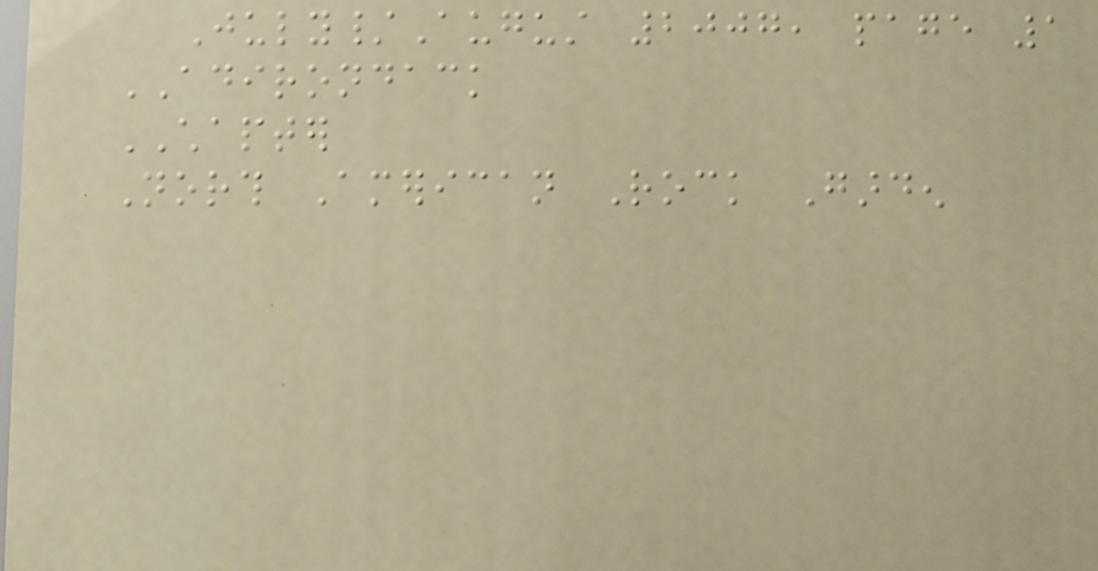July/August 2007, page 1
ADIRONDACK
CHAPTER
North American Rock Garden
